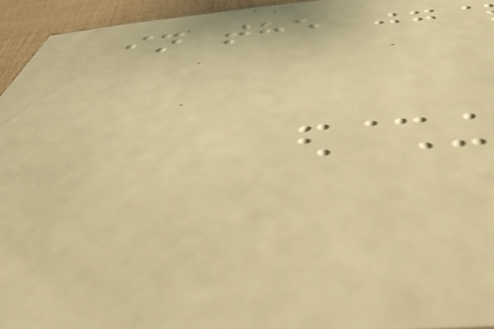in the
